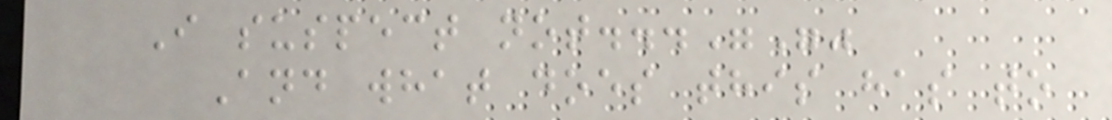I suspect not..."""
And what does this has to
